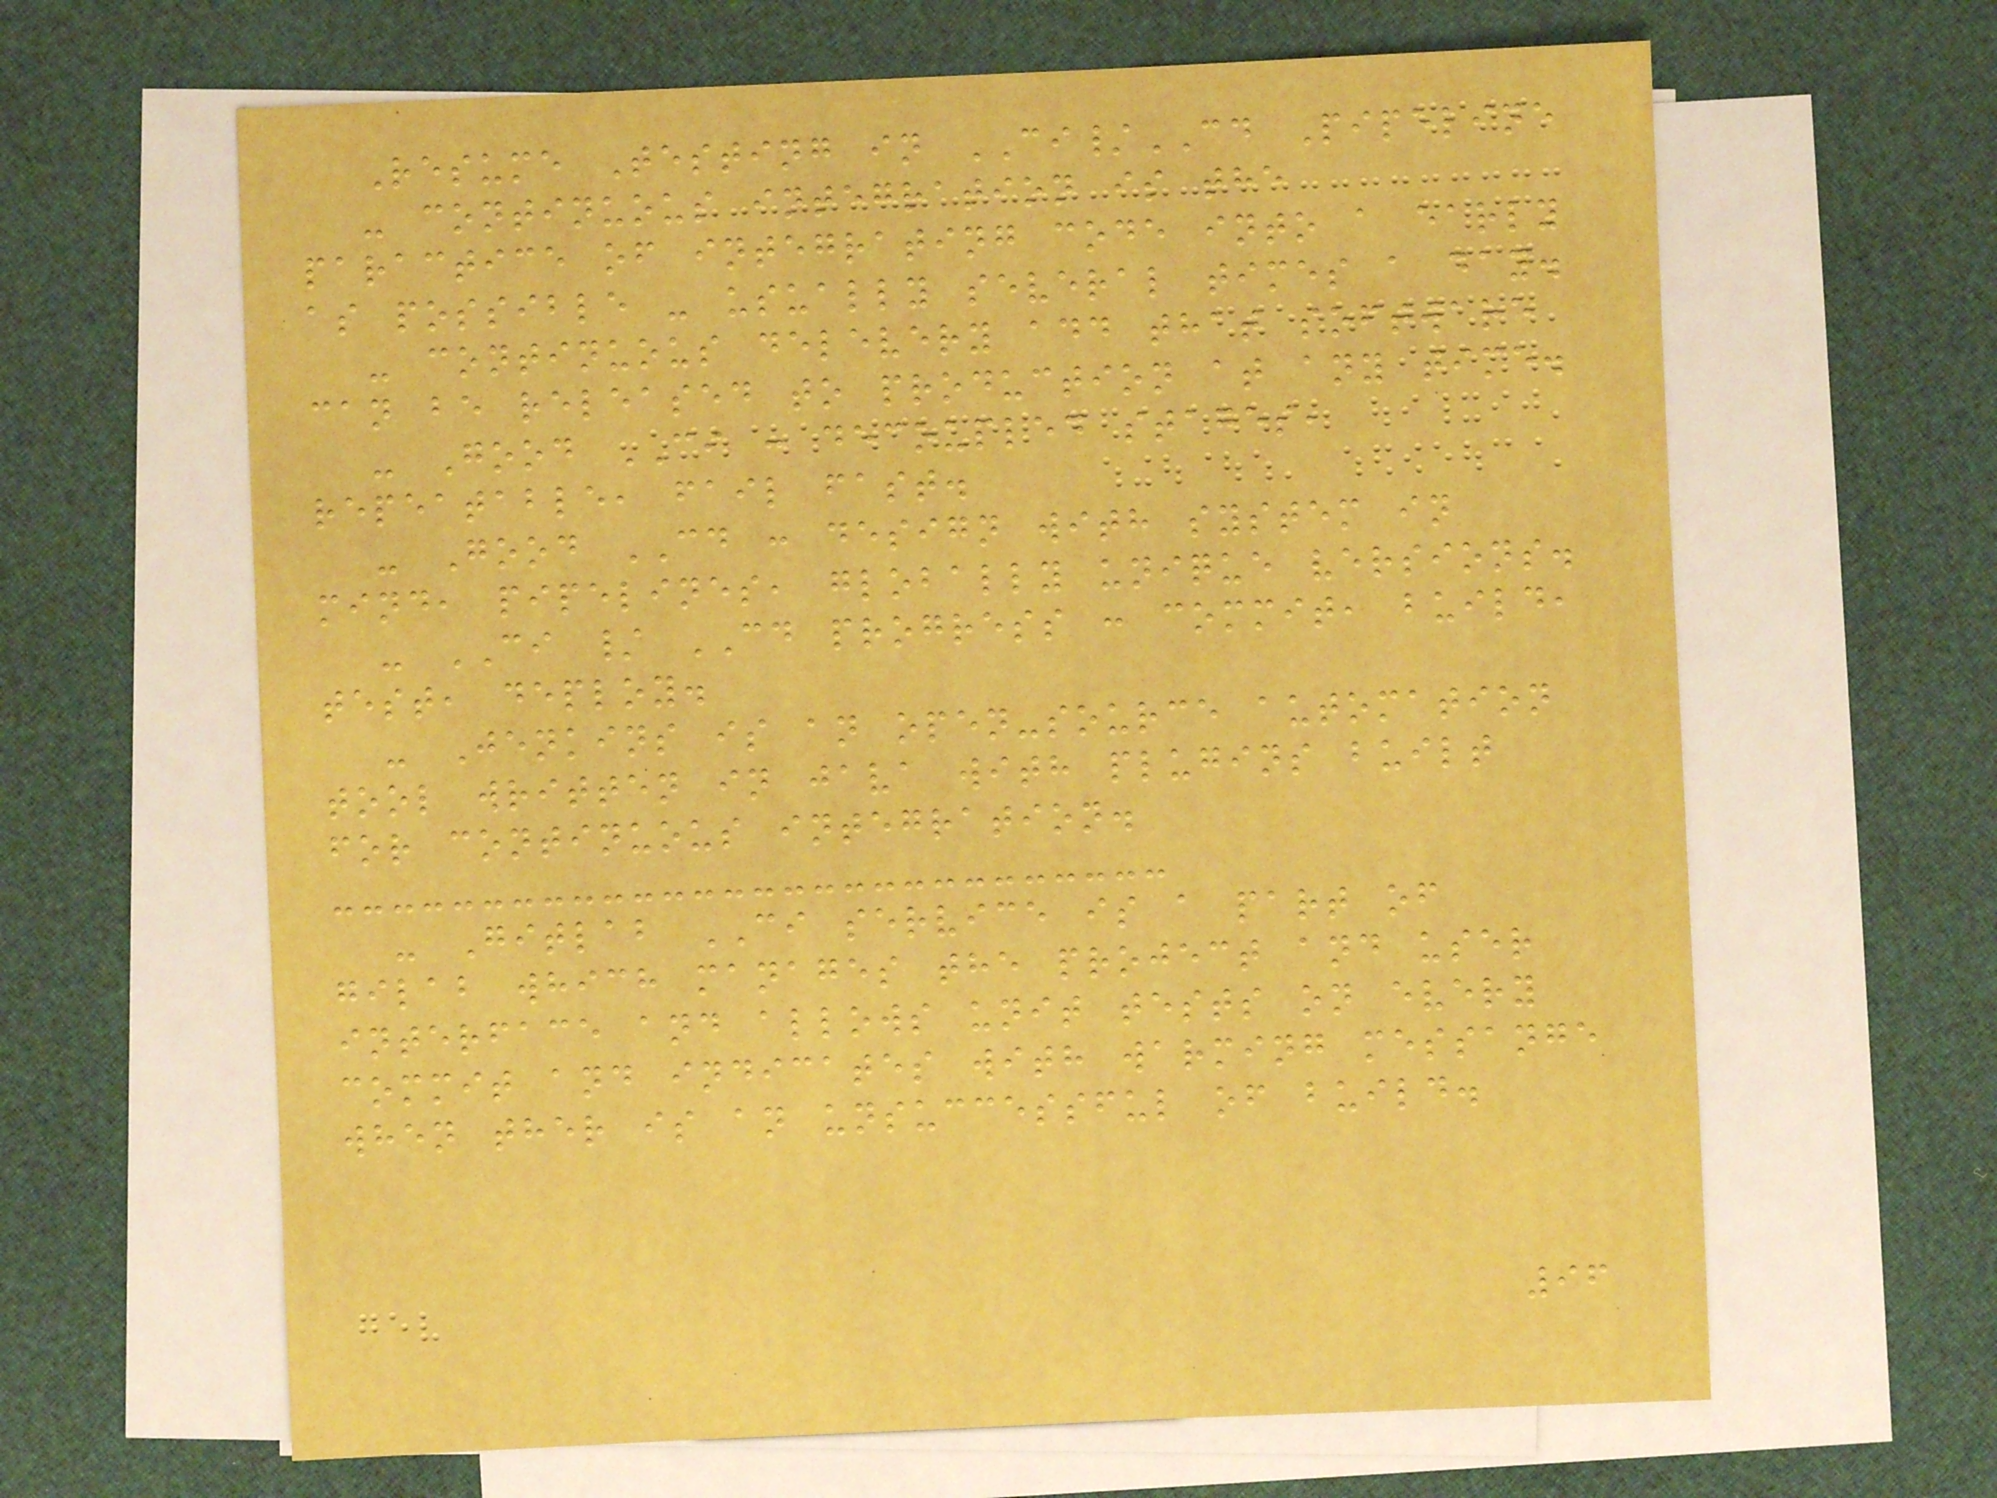Resume Testing in CI/CD Pipeline
- continuous integration is the
paractice of integrating code into a early
as possible - usually several times a day.
- continuous delevery add that software
can be released to production at any time.
- Good CI : decoupled stages,
repeatable, fail fast.
- Good CD : design with system in
mind, pipelines, globally unique versions.
- CI / CD progress : commit, build,
test, deploy.
- Jenkins is an open-source automation
tool written in java with plugins built
for continuous integration.
- Gitlab CI service is a part of
gilab which manages the project and user
interface and allows unit tests on every
commit and indicates with warming messange
when ther is an unsuccessful of build.
96
